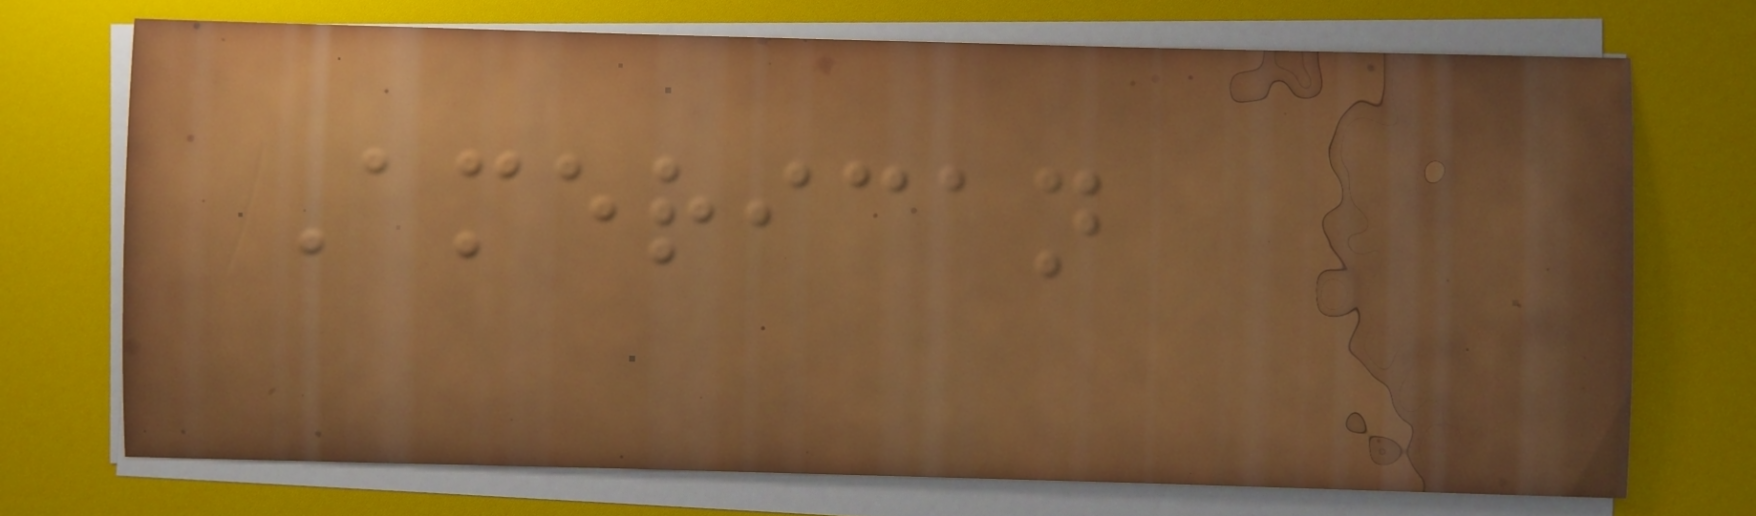American
